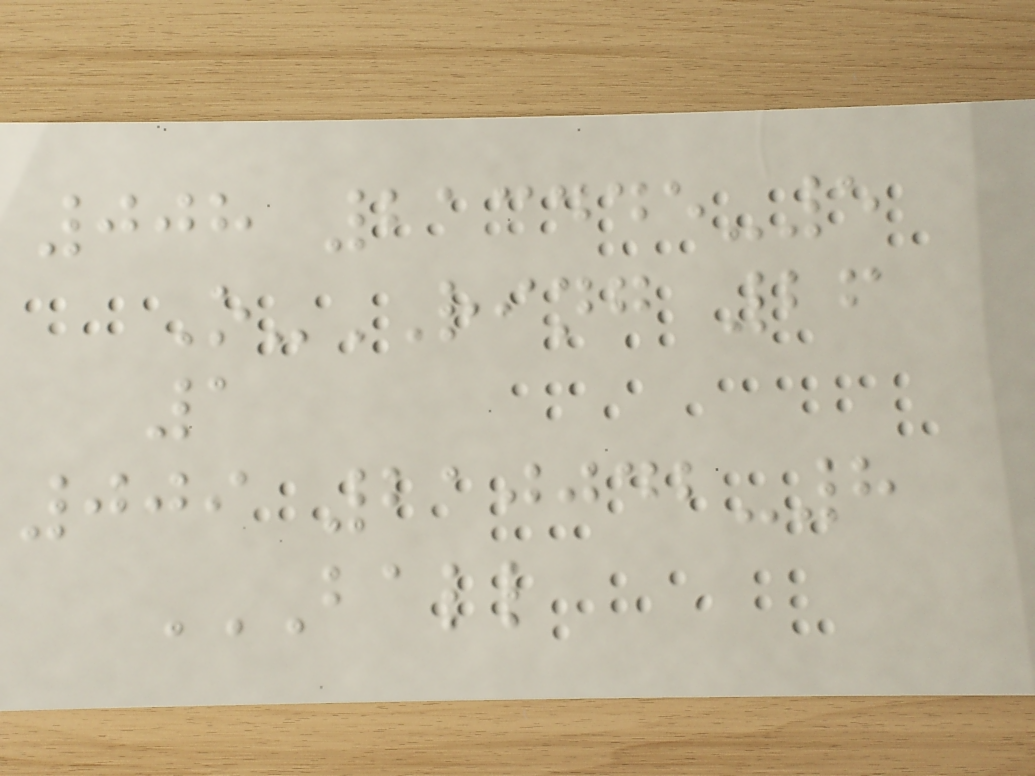008 213445-5
O-RING 26
1
009 210042-8
BALL
